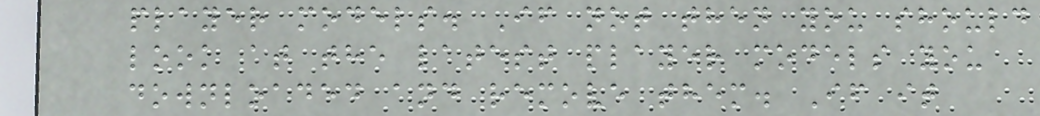player models. If not then you should
look at the latest player models you
downloaded and remove them. If it
